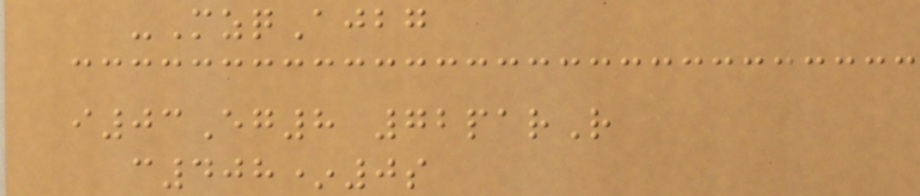-MzqAjbg
i03Eg8 72parR
c408*0s
